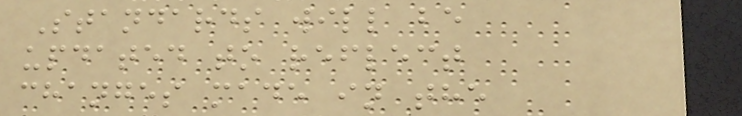Standards will be
updated to reflect
changes made in the
